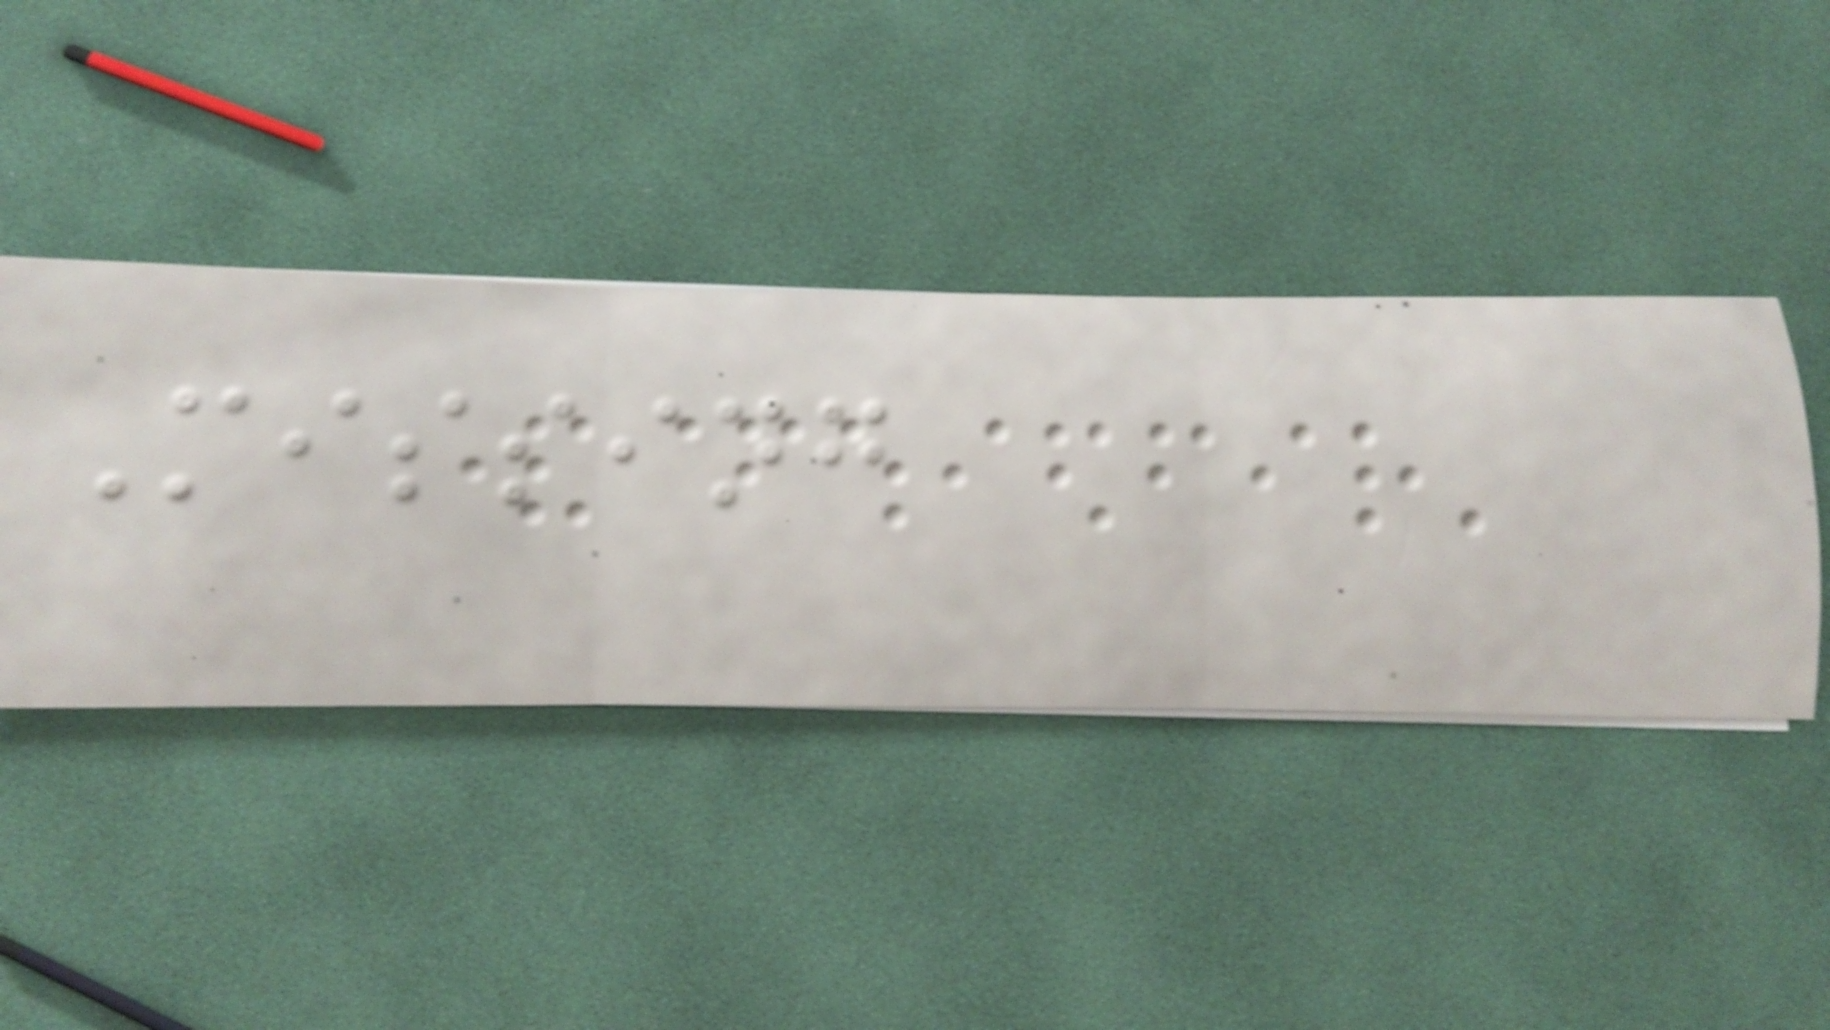Missing
